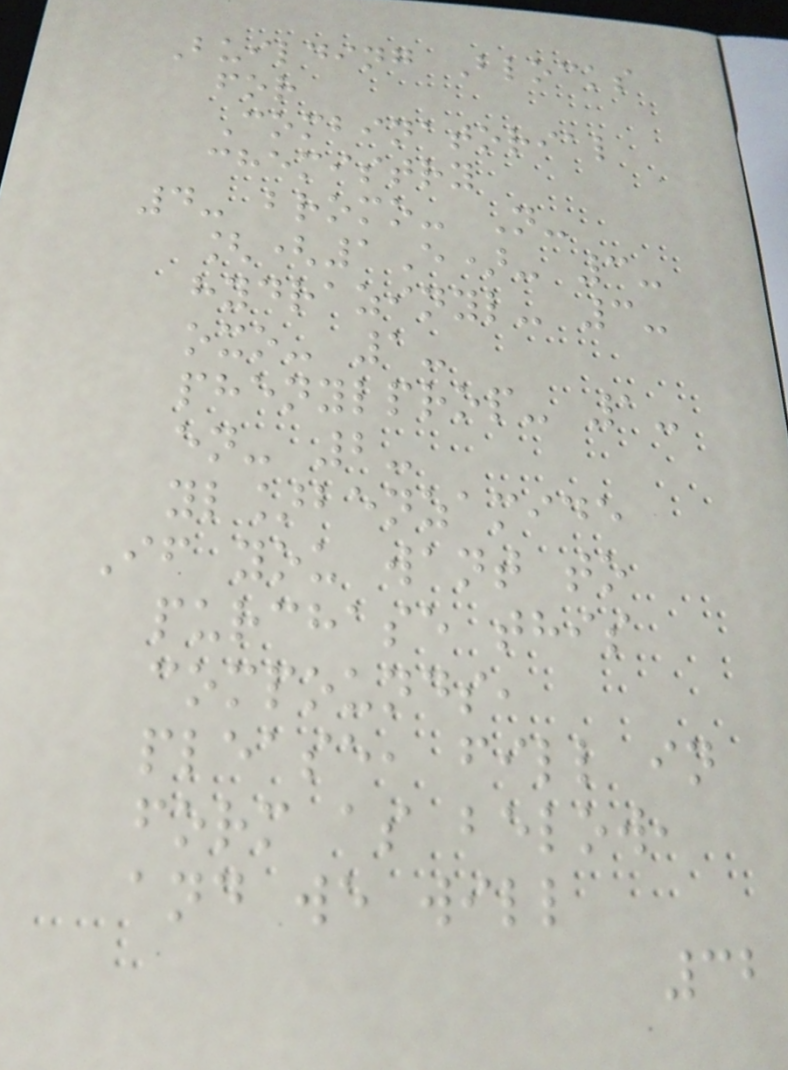Building Blocks
for
Combinatorial
chemistry
4- bromo- N-
[(1E)- 3-
hydrazinyl- 3-
oxo- 1-
phenylprop- 1-
en- 2-
yl]benzamide
If you want to
purchase this
compounds,
please, fill in
form as below,
and we will
32
